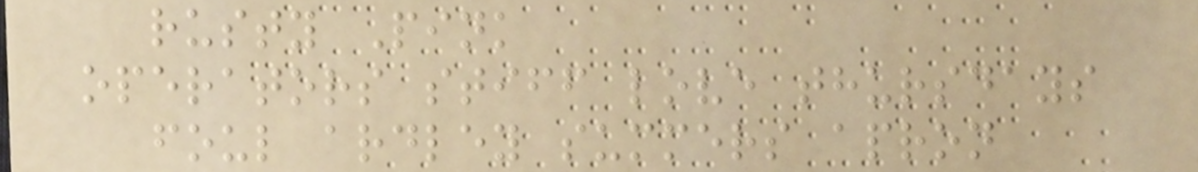rusty Pink
operators stiff love thursdays
foul ardley summers apron
